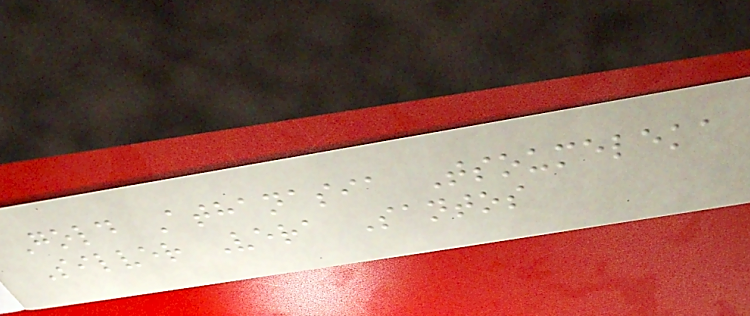Gold Athanasia Tsoumeleka
Silver Vera Santos
